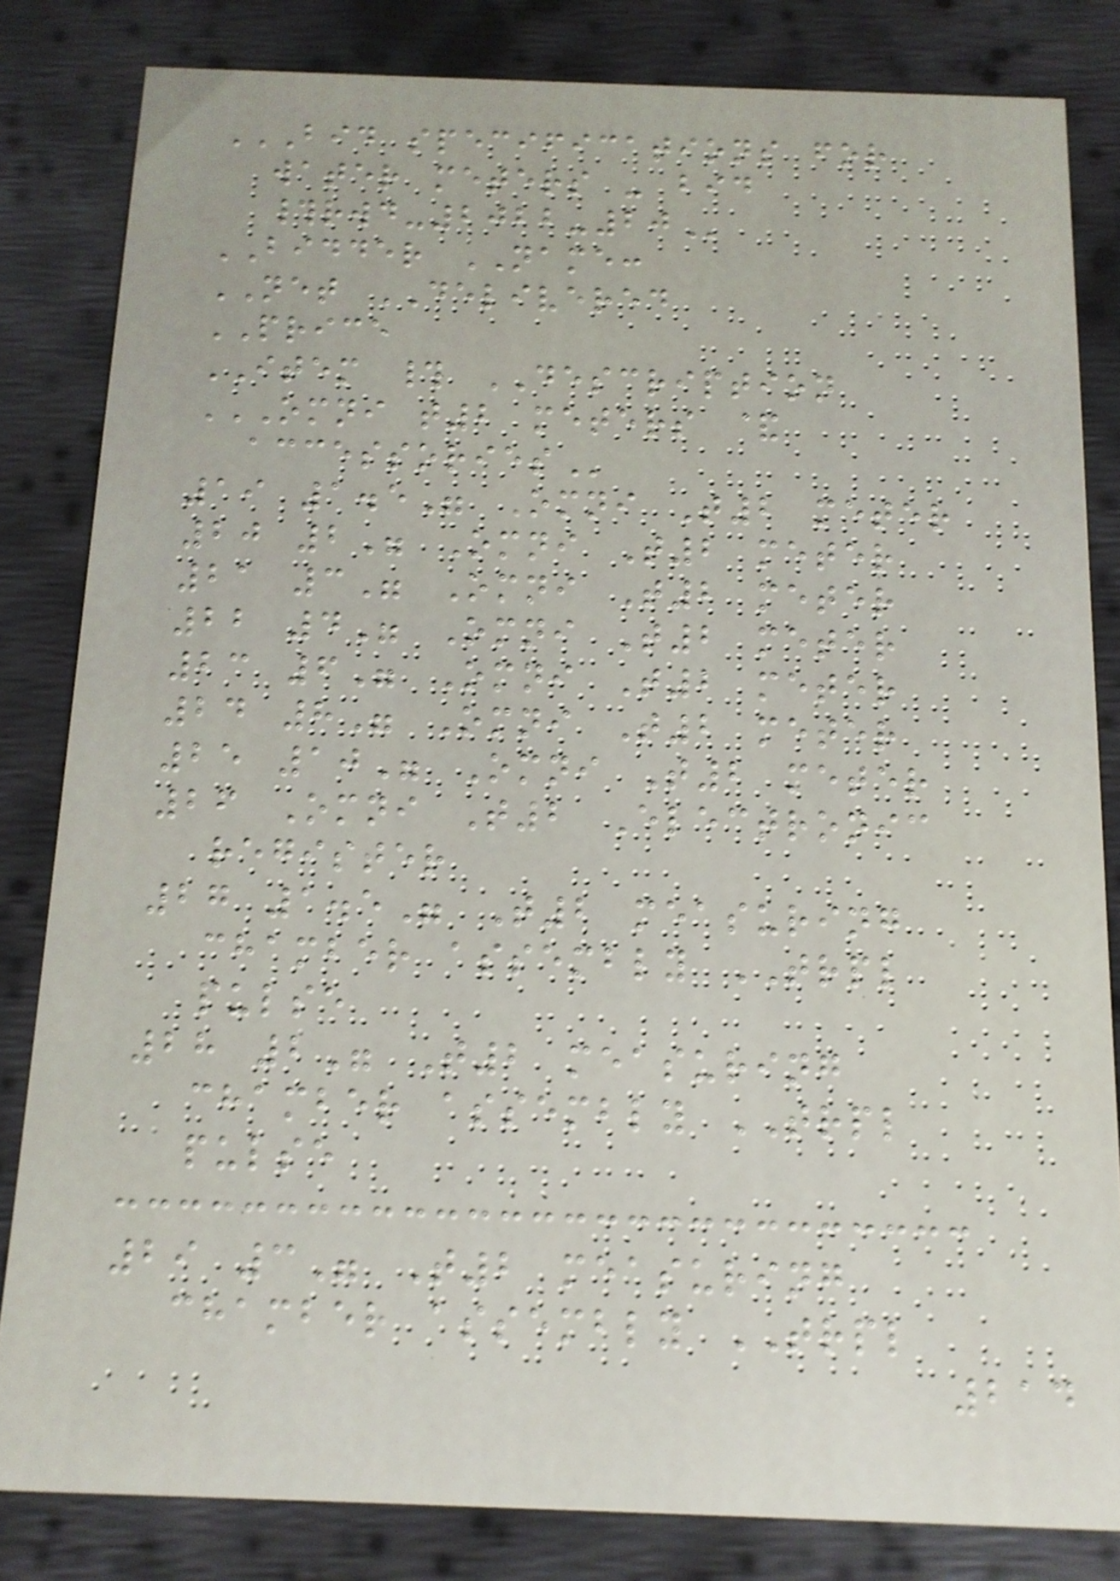BID SPECIFICATIONS FOR
WATER METERS - BID
#RWD-2022-20
BIDDER NAME:
NET DELIVERED
PRICE
ITEM # DESCRIPTION
OMNI T2 METERS &
ACCESSORIES
19 1.5" Omni T2 meter
20 2" Omni T2 meter
21 3" Omni T2 meter
22 4" Omni T2 meter
23 6" Omni T2 meter
24 8" Omni T2 meter
25 10" Omni T2 meter
26 Omni T2 Electronic
register
27 1.5" T2 measuring
chamber assembly TRPL
pulse
28 2" T2 measuring
chamber assembly TRPL
pulse
29 3" T2 measuring
chamber assembly TRPL
214
